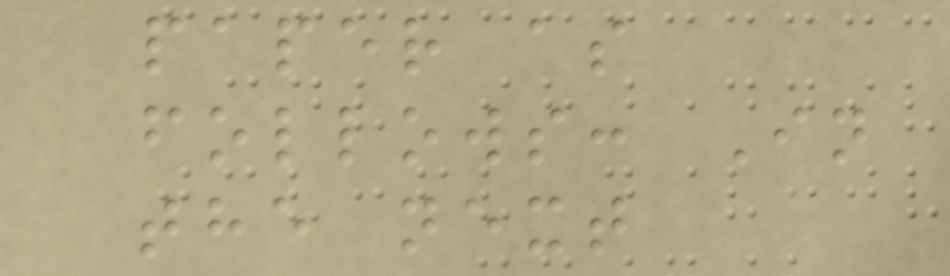paper as
follows: In
the next
